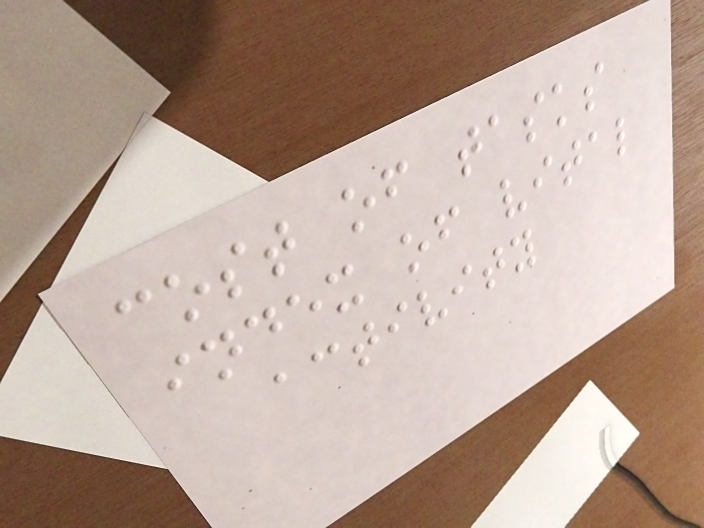cost of tasks
index of vital
activity
